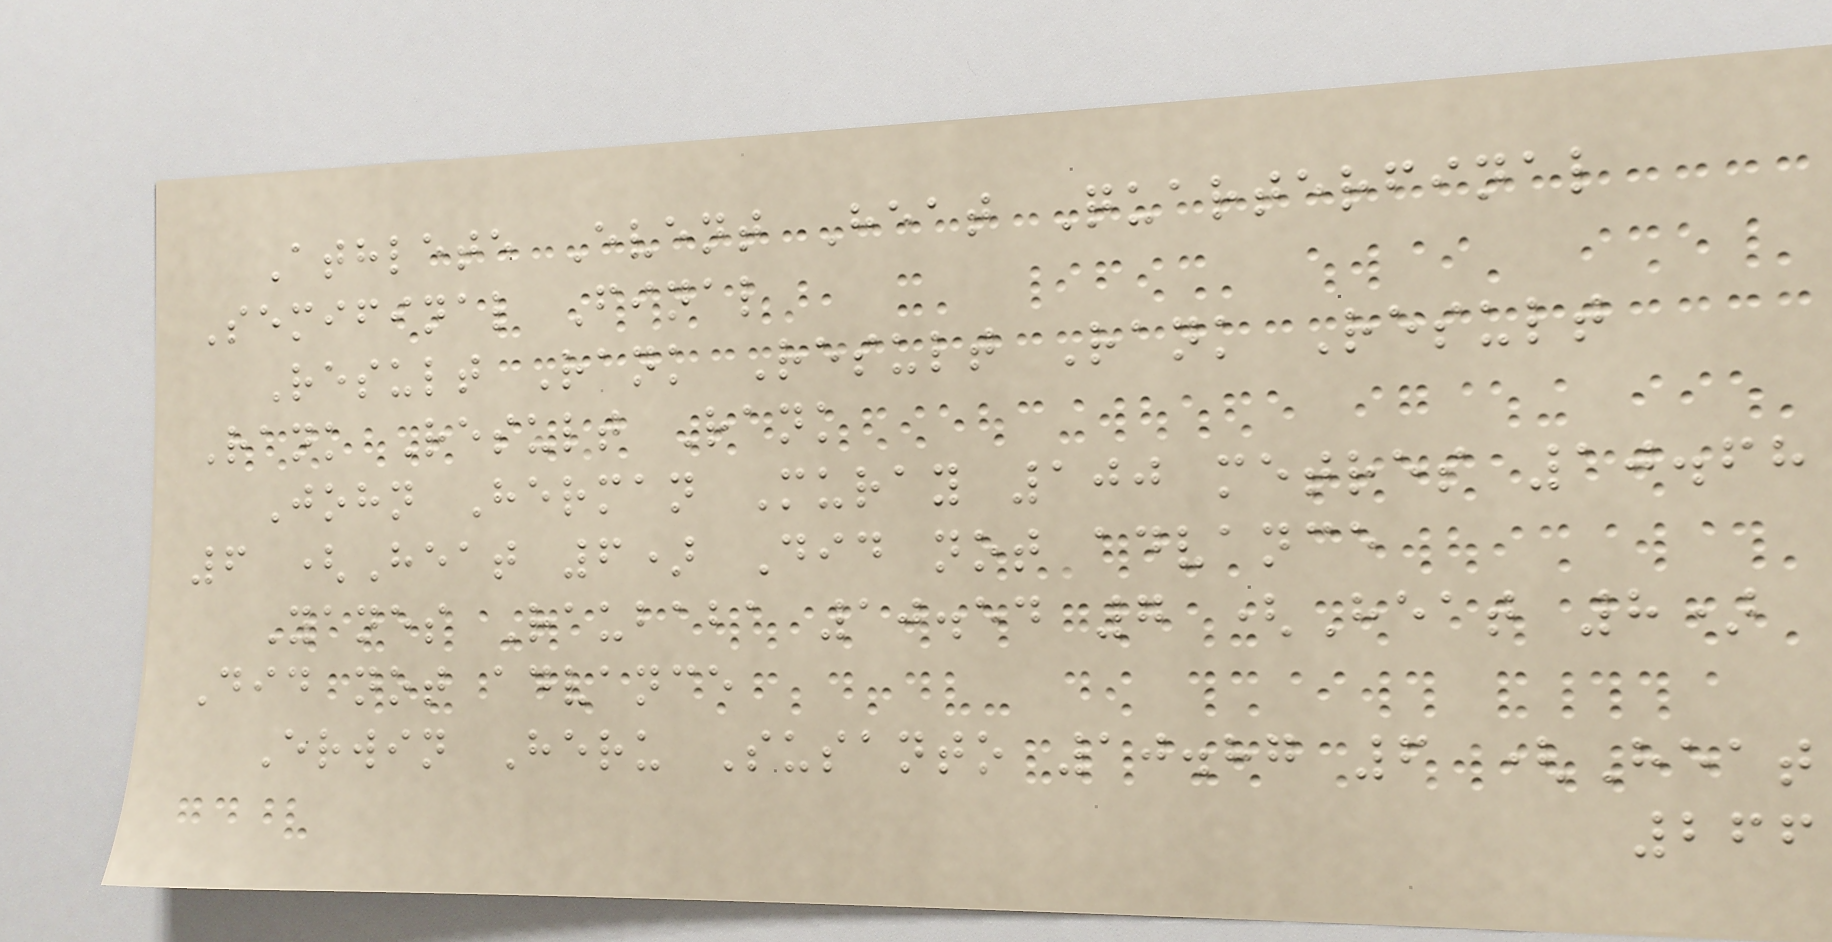Athlete Event Heat Quarterfinal
Semifinal Final
Result Rank Result Rank Result
Rank Result Rank
John Herman Muray 100 metres 10.68
6 (Heat 6) Did not advance
Yanes Raubaba 10.54 7 (Heat 8)
Did not advance
Erwin Heru Susanto 10.87 6 (Heat
266
